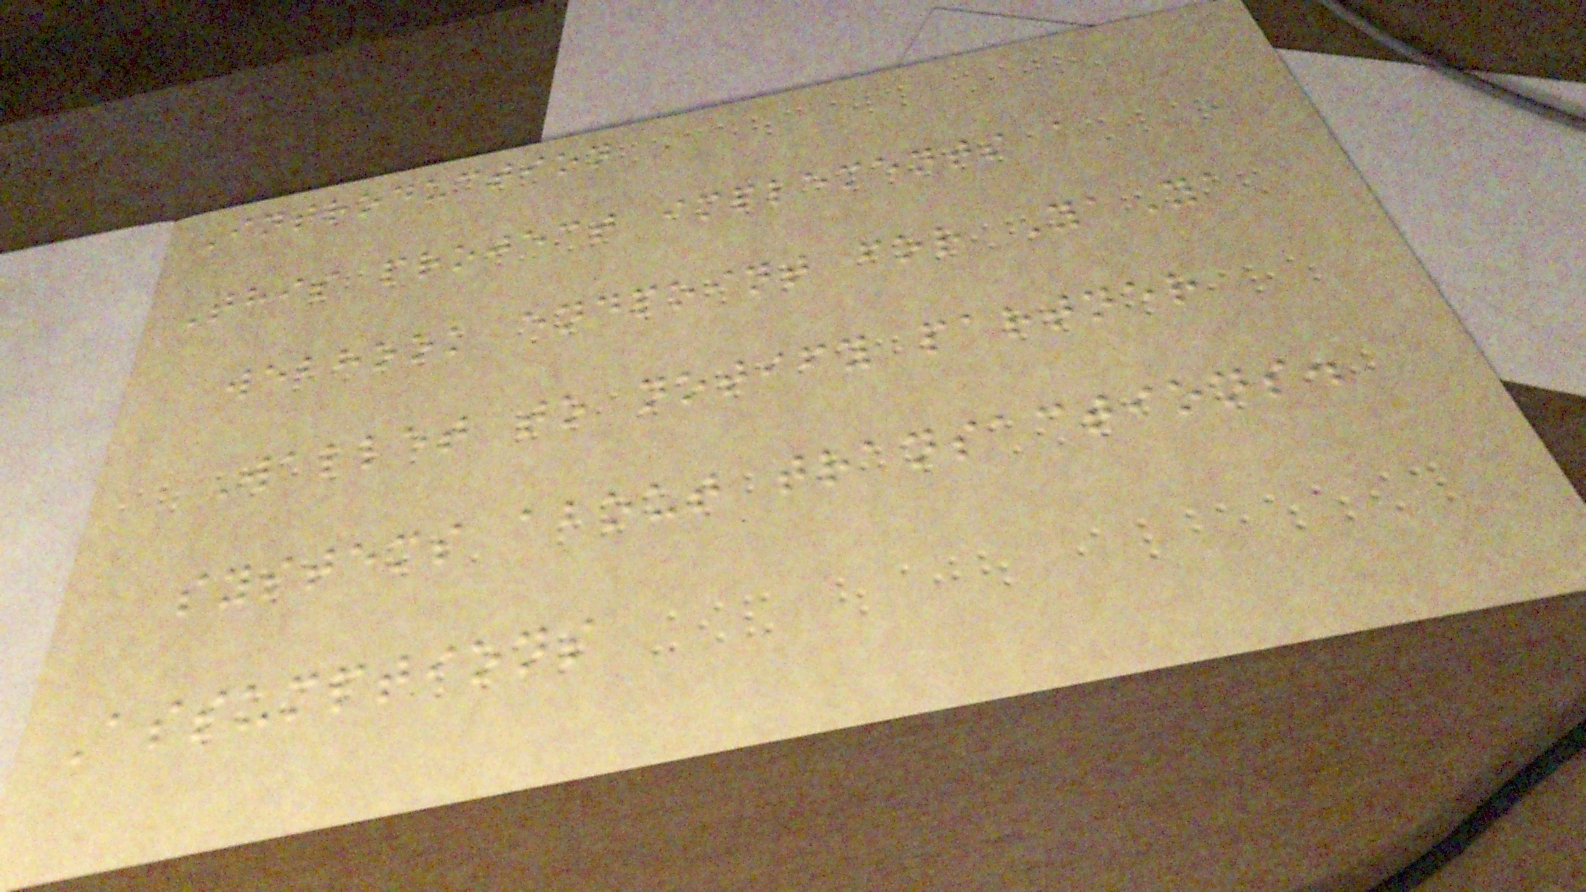Introduction
This project implements a
webhook endpoint for YaYa
Wallet to notify partner
systems about transactions.
Assumptions
